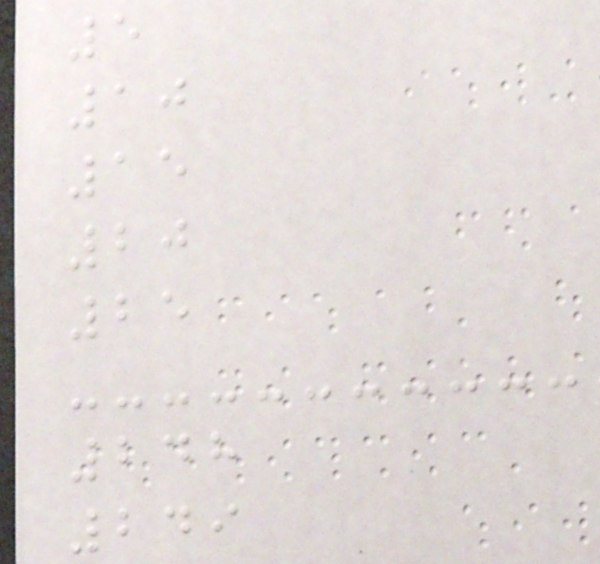5
10
15
20
25
248
249
